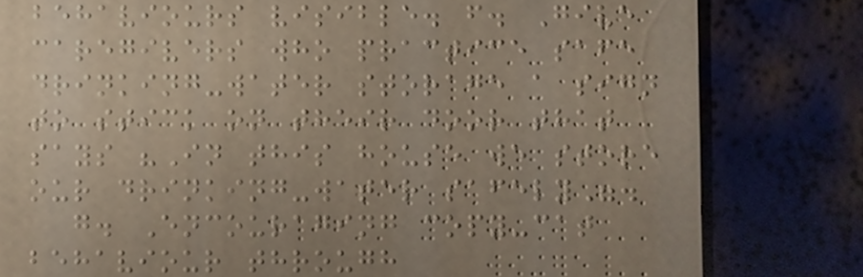behaviours visible. f. Give
caregivers who practice safe
drinking-water storage a sign
to stick on their door that
says "In this house we store
our drinking-water safely".
g. Encouraging copy-cat
behaviour through
